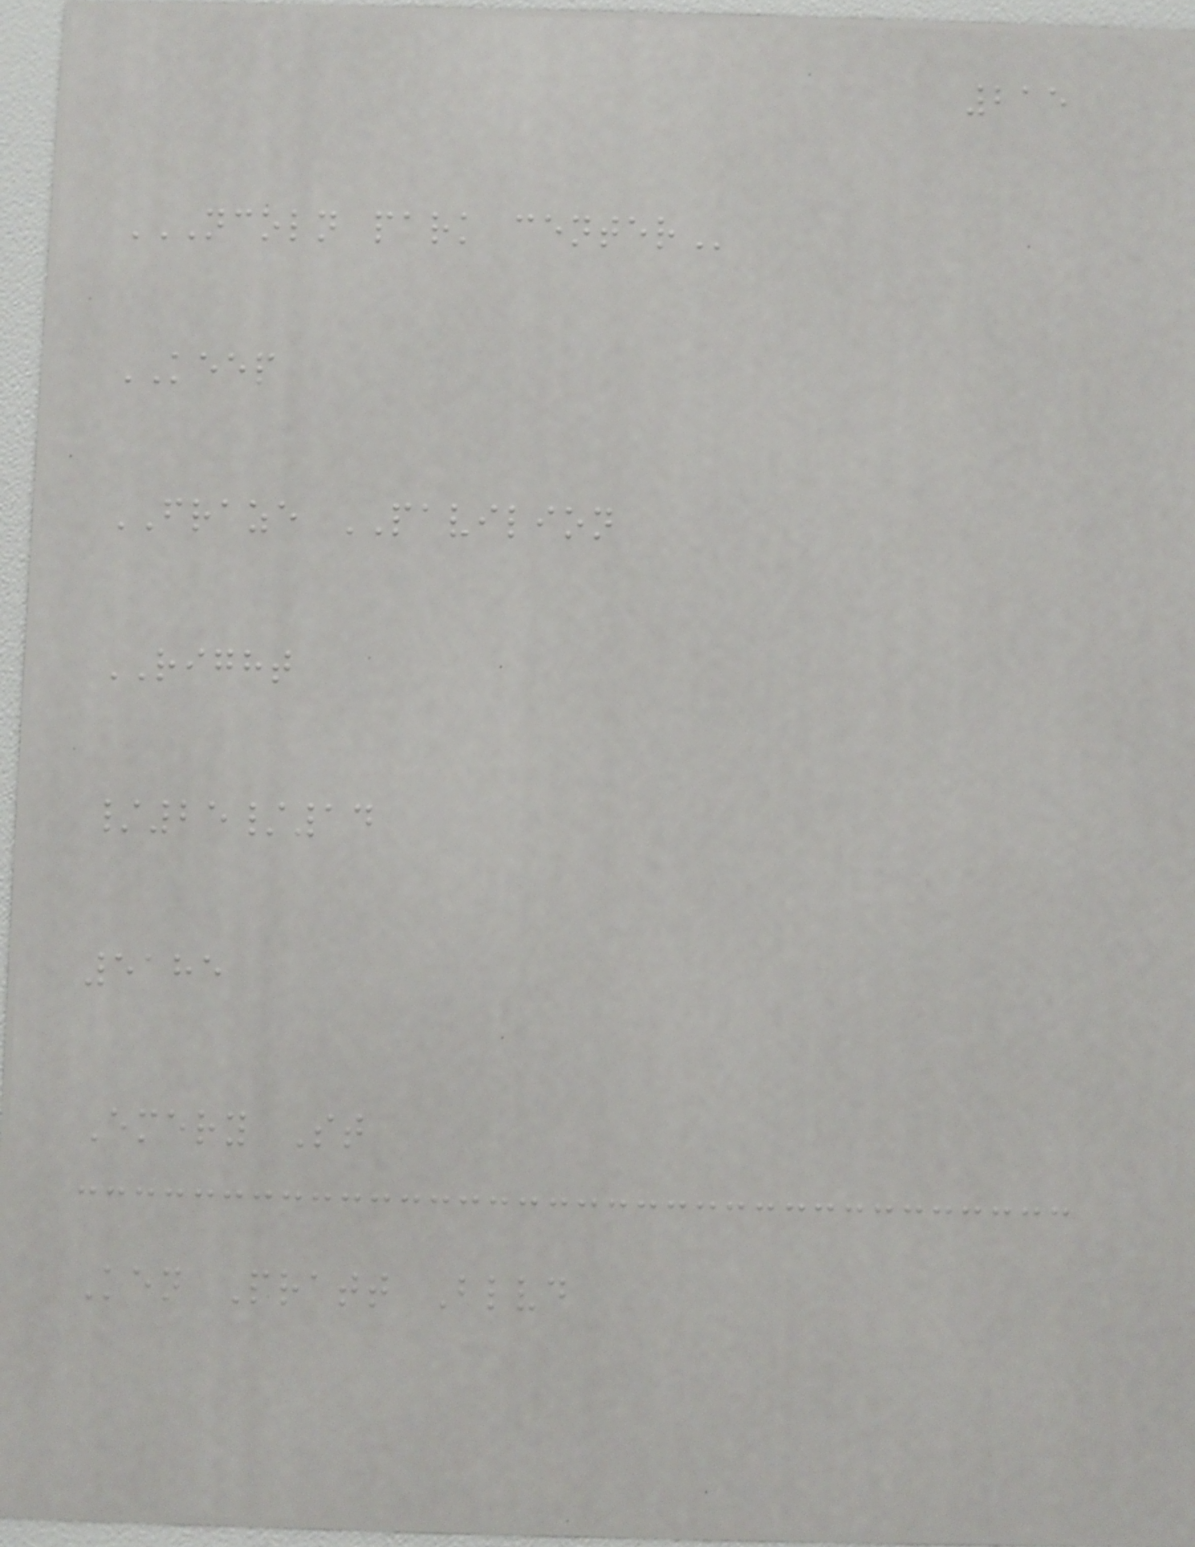215
NCOLN PARK CENTER
KEEP
FRAZE PAVILION
RIGHT
/25/14
5185
Emery St
Ken Pratt Blvd
